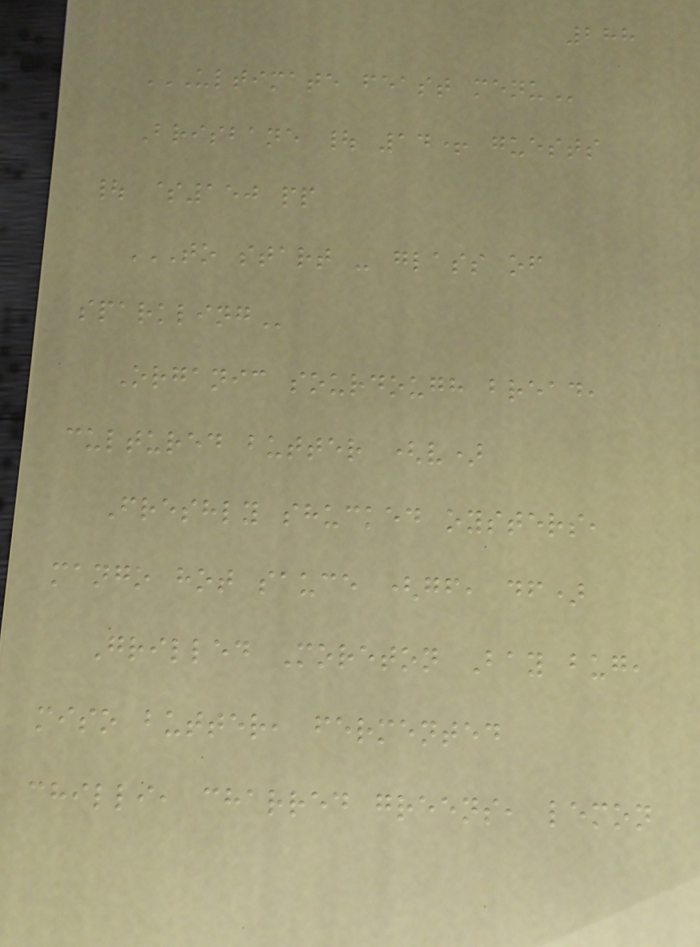288
ULTIMATE FEAST MENU
Brisbane | 14+ guests
| $150 pp
TO START - GLASS OF
SPARKLING
Organic sourdough bread,
cultured butter (v)
Freshly shucked oysters,
mango hot sauce (gf, df)
Grilled Moreton Bay bug,
miso butter, fermented
chilli, charred greens, lemon
